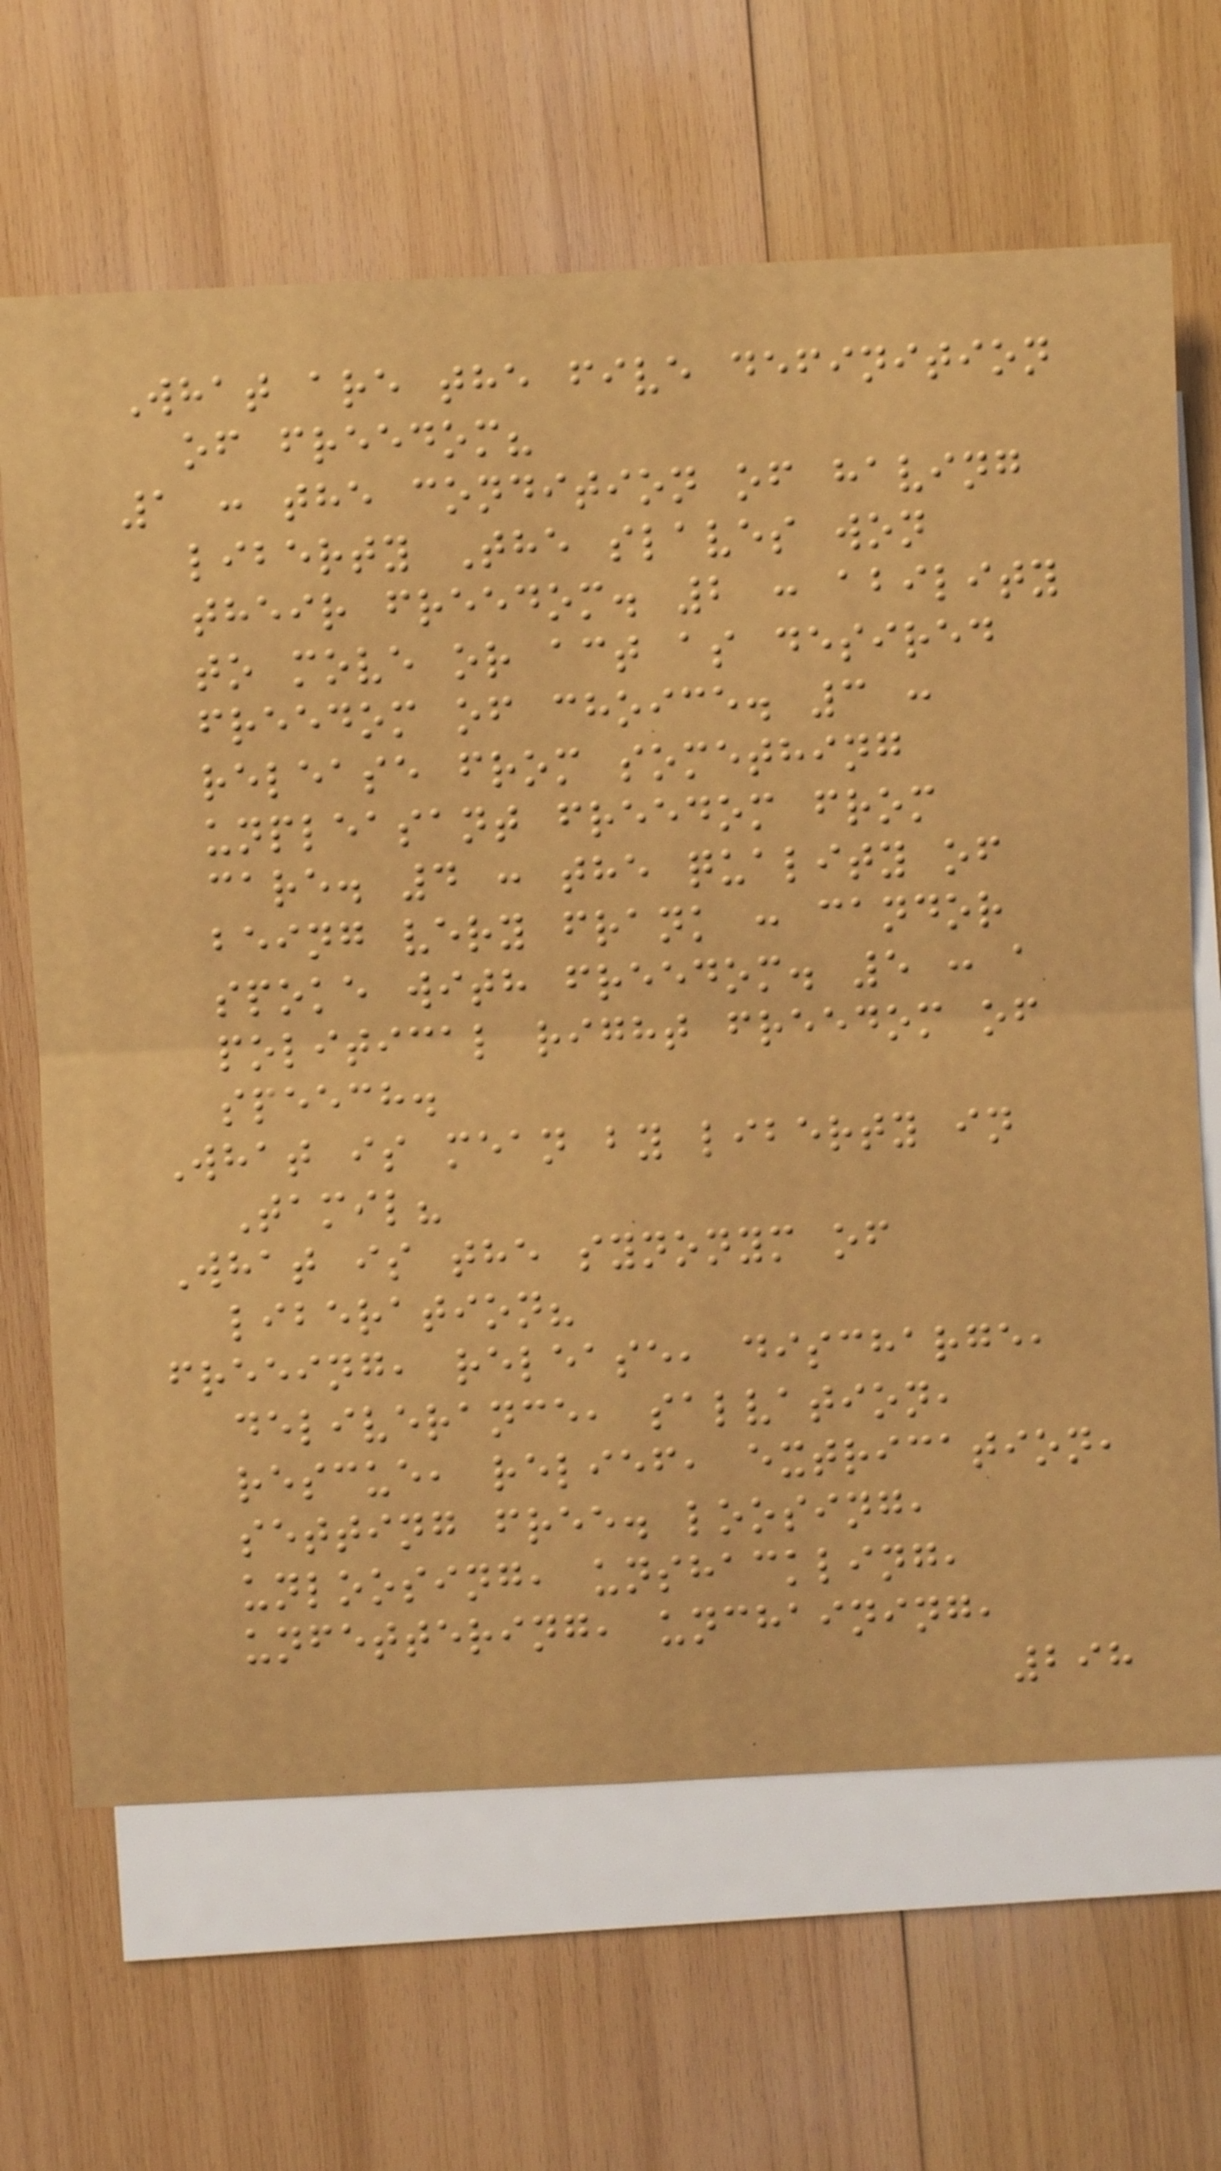What are the five definition
of freedom?
1 : the condition of having
liberty The slaves won
their freedom. 2 : ability
to move or act as desired
freedom of choice. 3 :
release from something
unpleasant freedom from
care. 4 : the quality of
being very frank : candor
spoke with freedom. 5 : a
political right freedom of
speech.
What is mean by liberty in
Tamil?
What is the synonym of
liberation?
freeing, release, discharge,
deliverance, salvation,
rescue, relief, extrication,
setting free. loosing,
unloosing, unshackling,
unfettering, unchaining,
298
